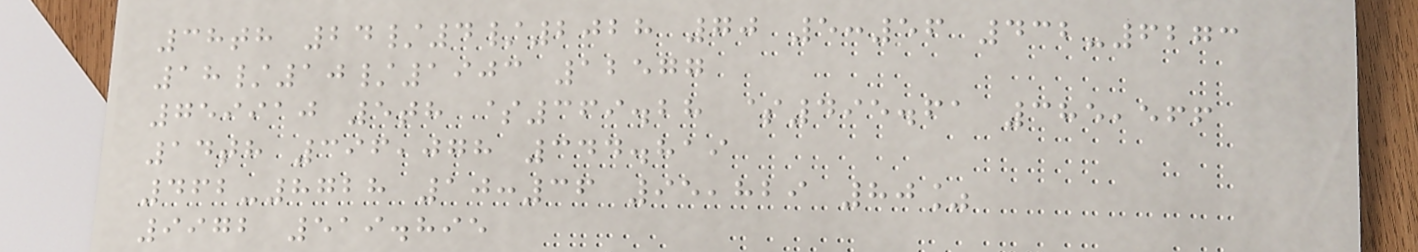38th 24/4/2028 70 5:56 432-6273
18/10/1903 12577
759910 5th $369.28 $495.61 385,566
14th 396,078 344.819
462-8728 10:36 95,829 80%
9972 519.895
